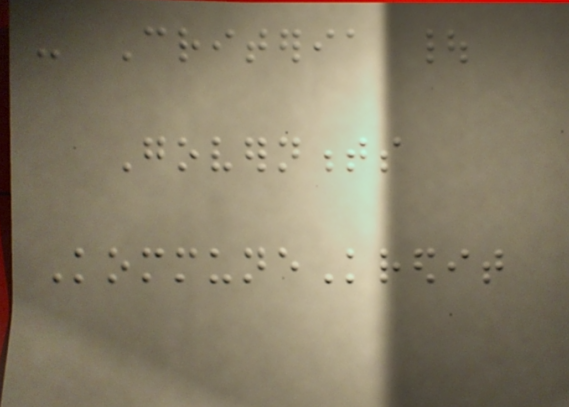- Criteria |
Governments
KommuneKredit
